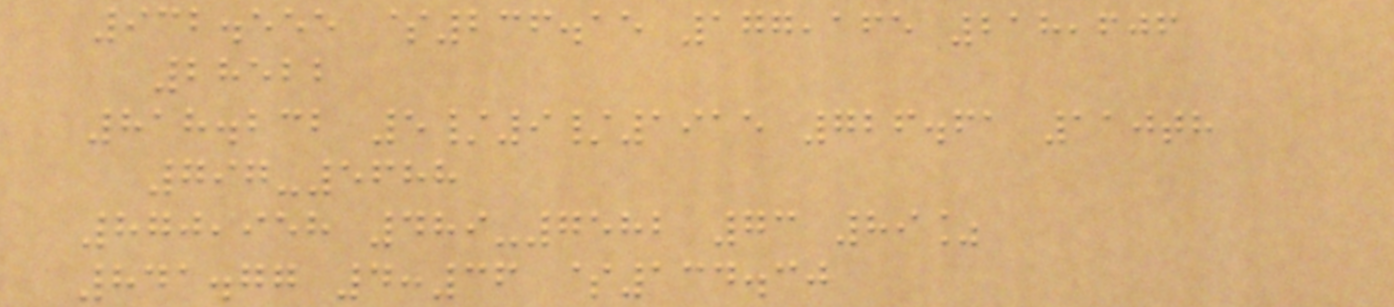932.555 $236.15 177,165 218,606
28522
818.232 5/9/1915 726.61 110th
797-5688
870,958 489-7582 73 89%
841.77 4:36 $134.30
